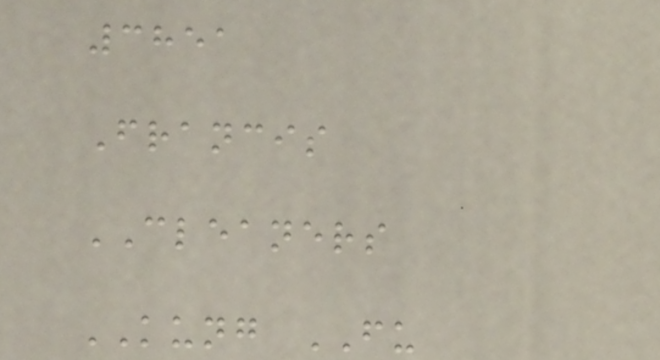3851
Francis
CLEANERS
KUNG FU
